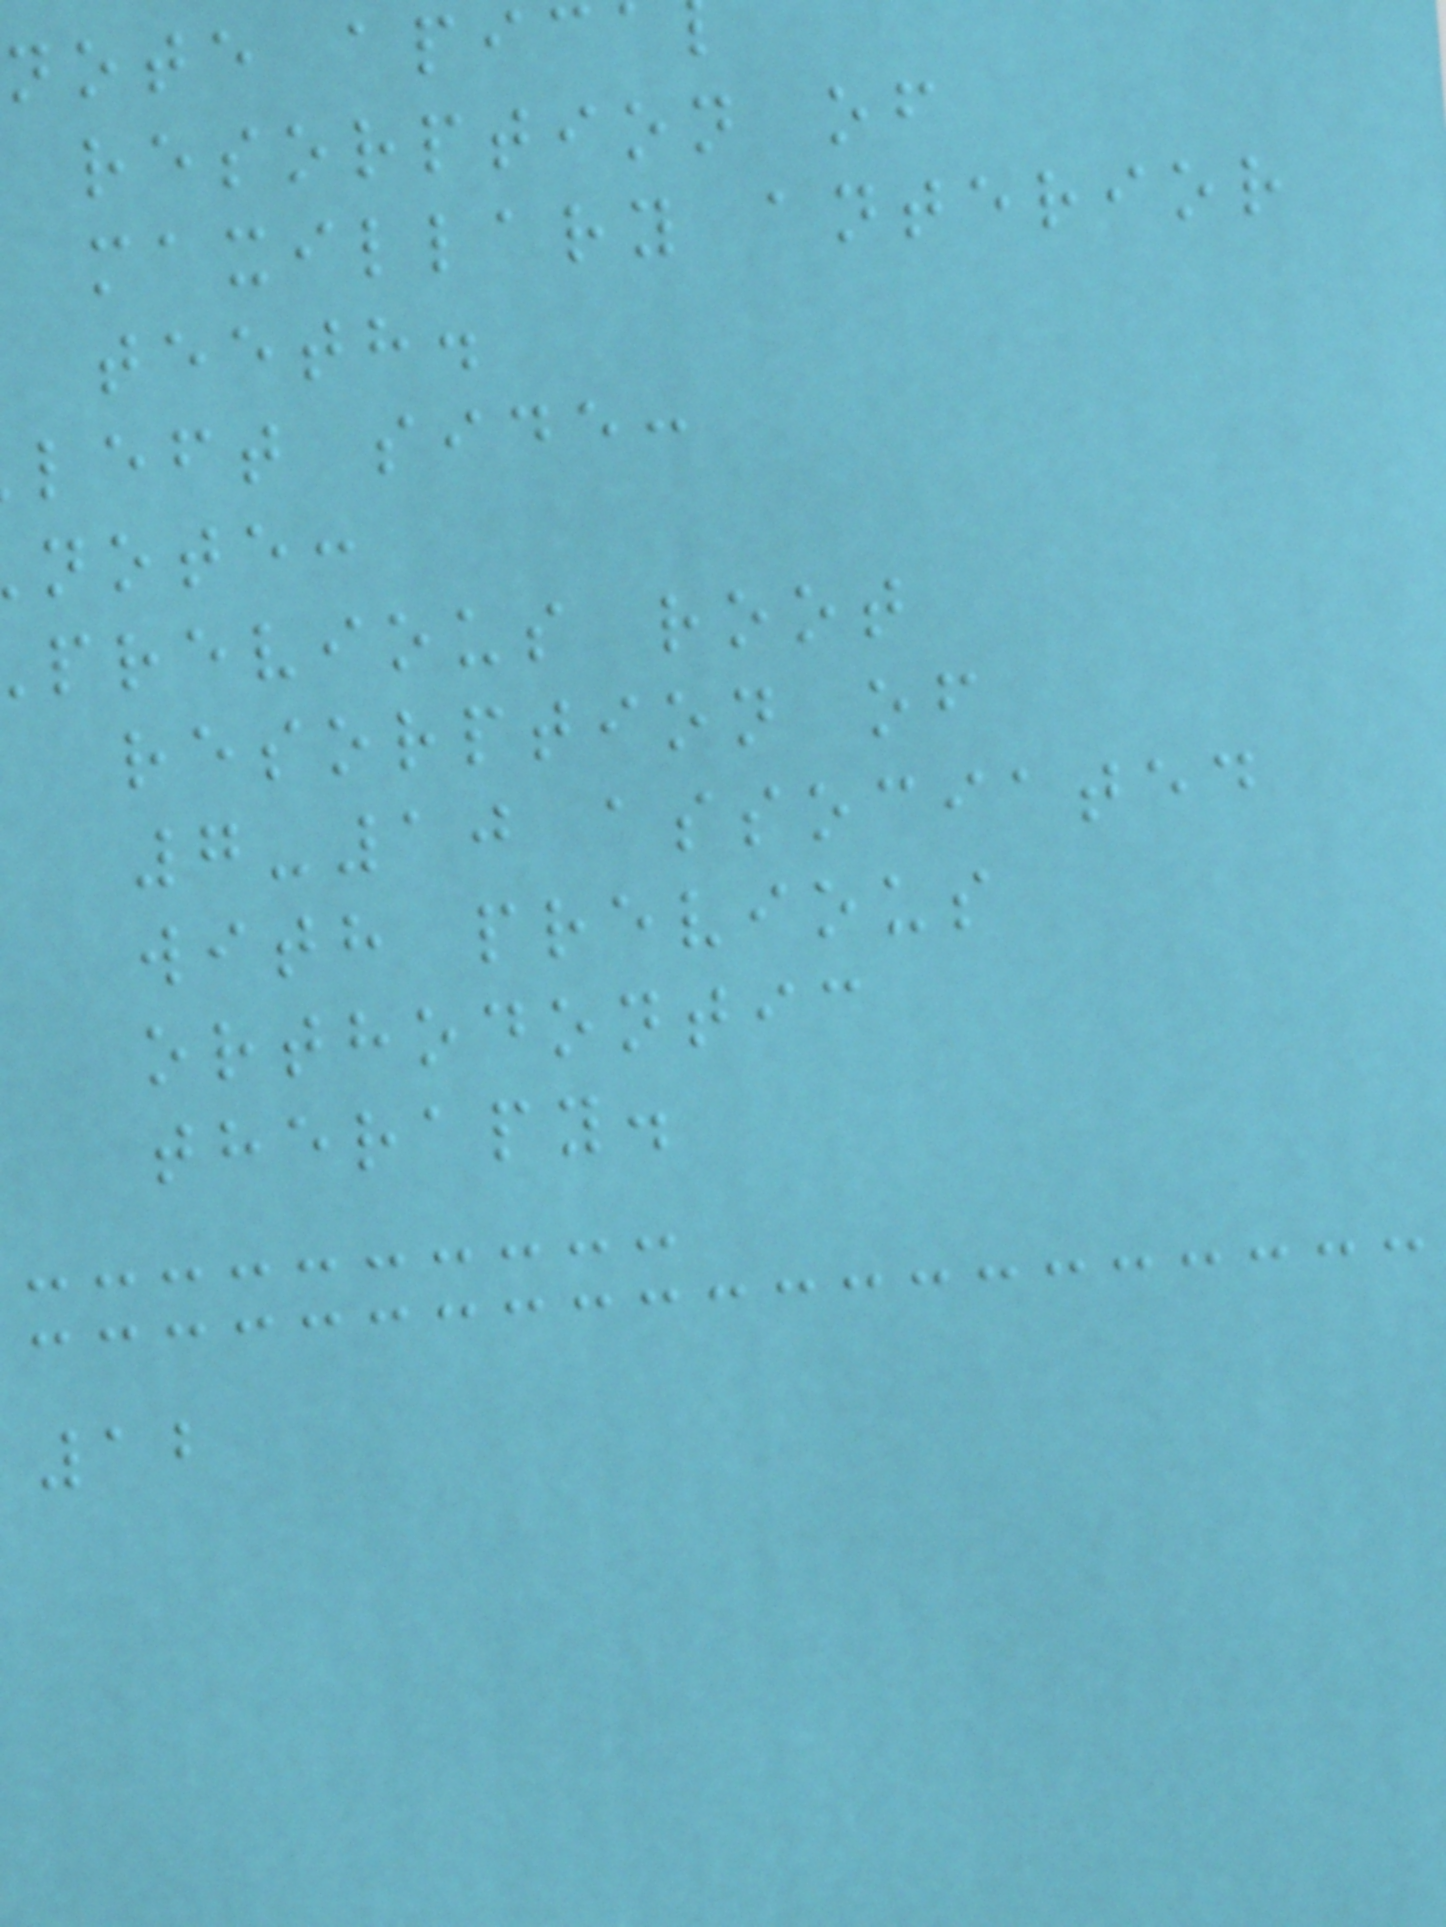note apic
resorption of
maxillary anterior
teeth.
left side:
note:
previous root
resorption of
7-10 associated
with previous
orthodontic
therapy.
12
